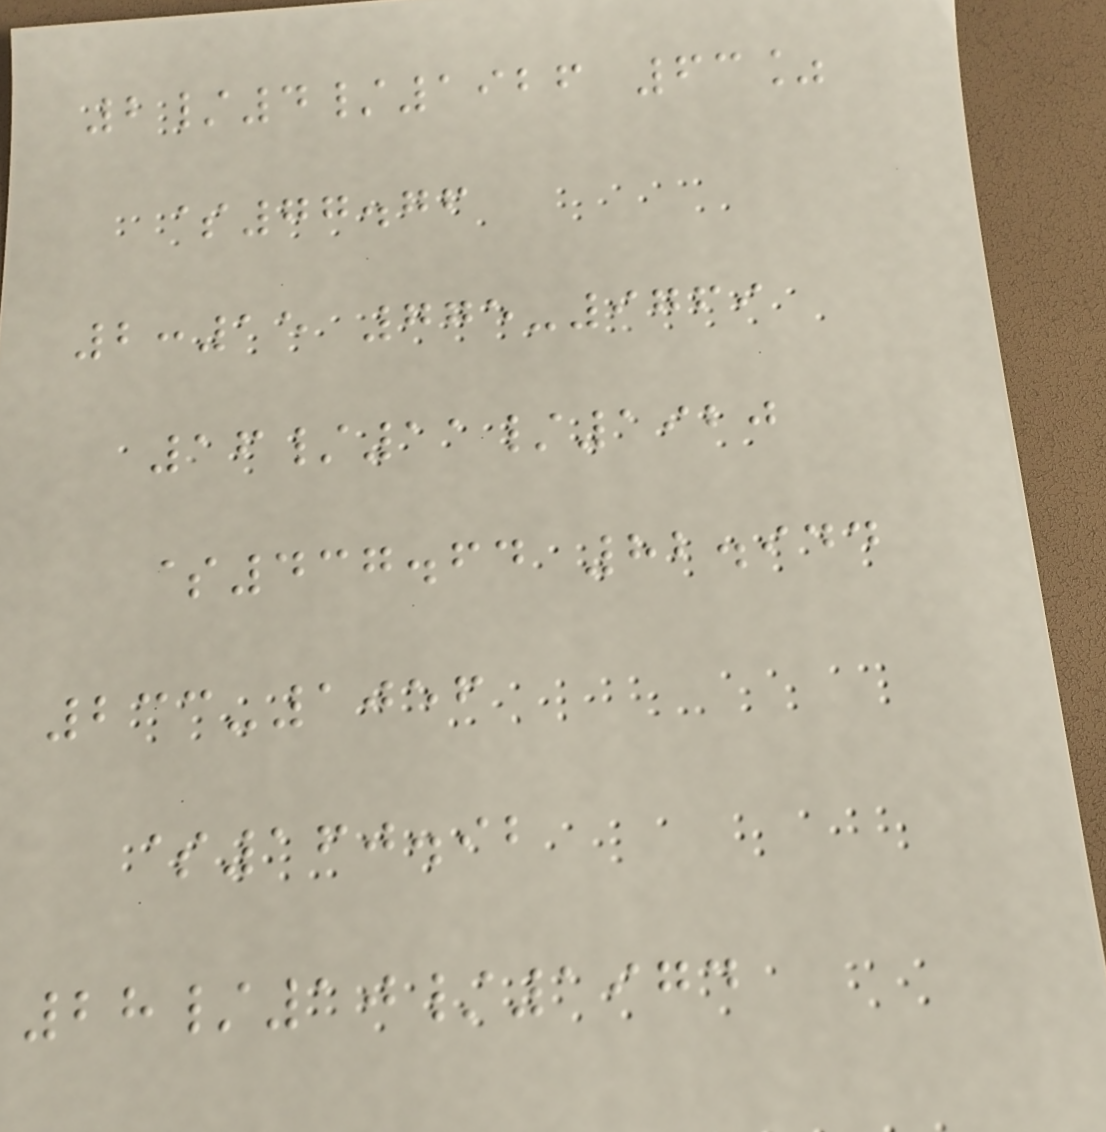2/4/1926 63%
$77.76
2:15 775-9769
16/11/1920
$437.64 82.944
233-1056
$160.92
28/10/1974
